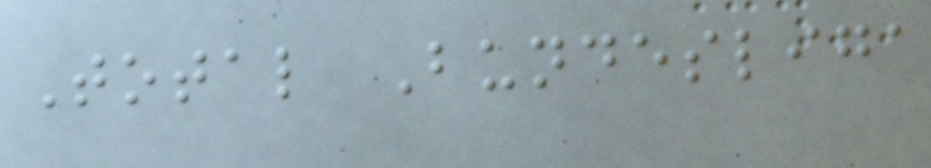Total Bundesliga
